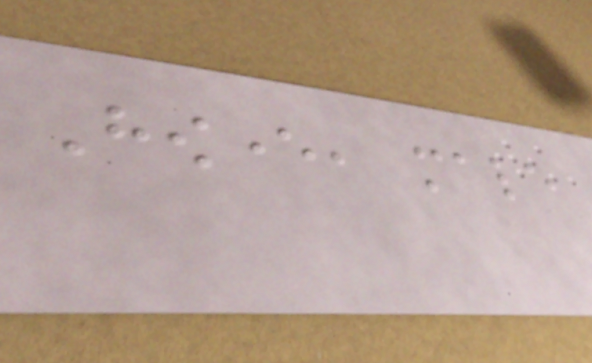However, male
